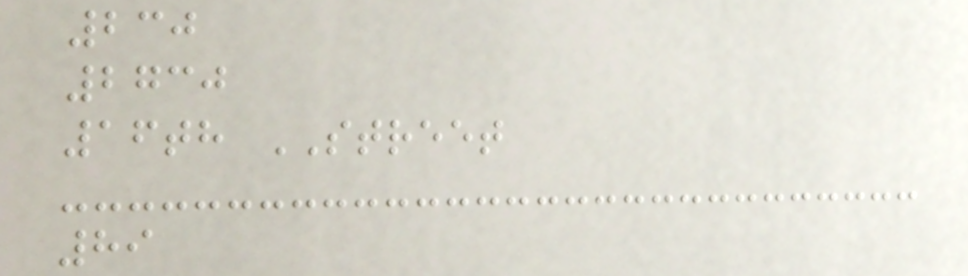230
2730
16th STREET
89
